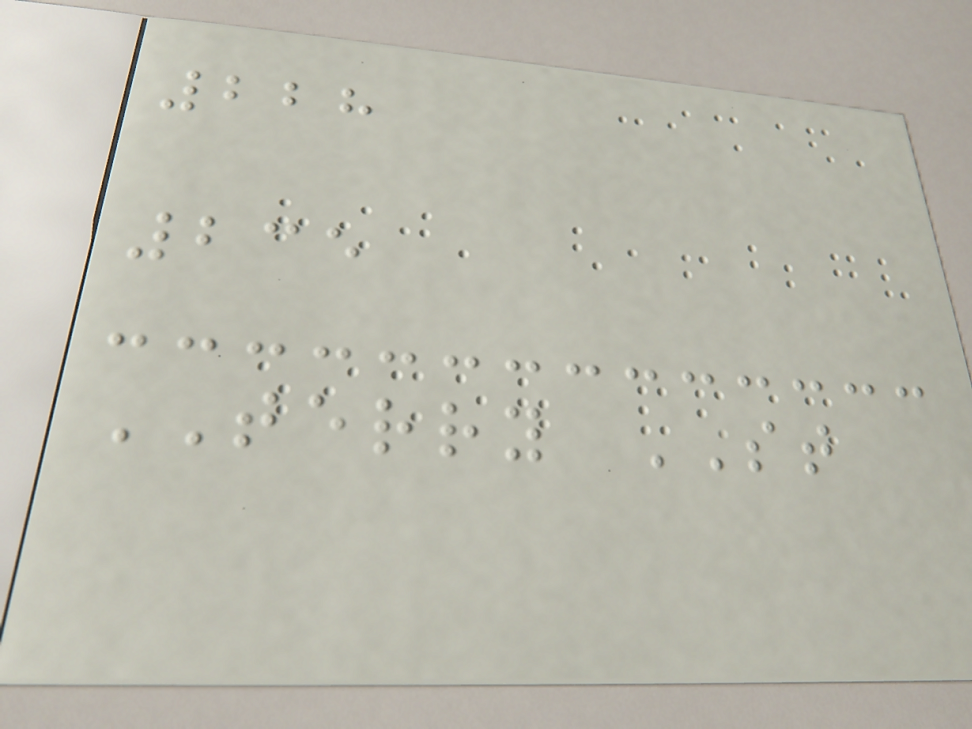228
235
TERRY ST
